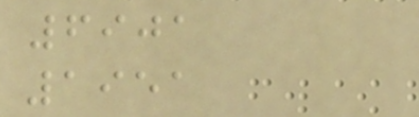6901
1951
